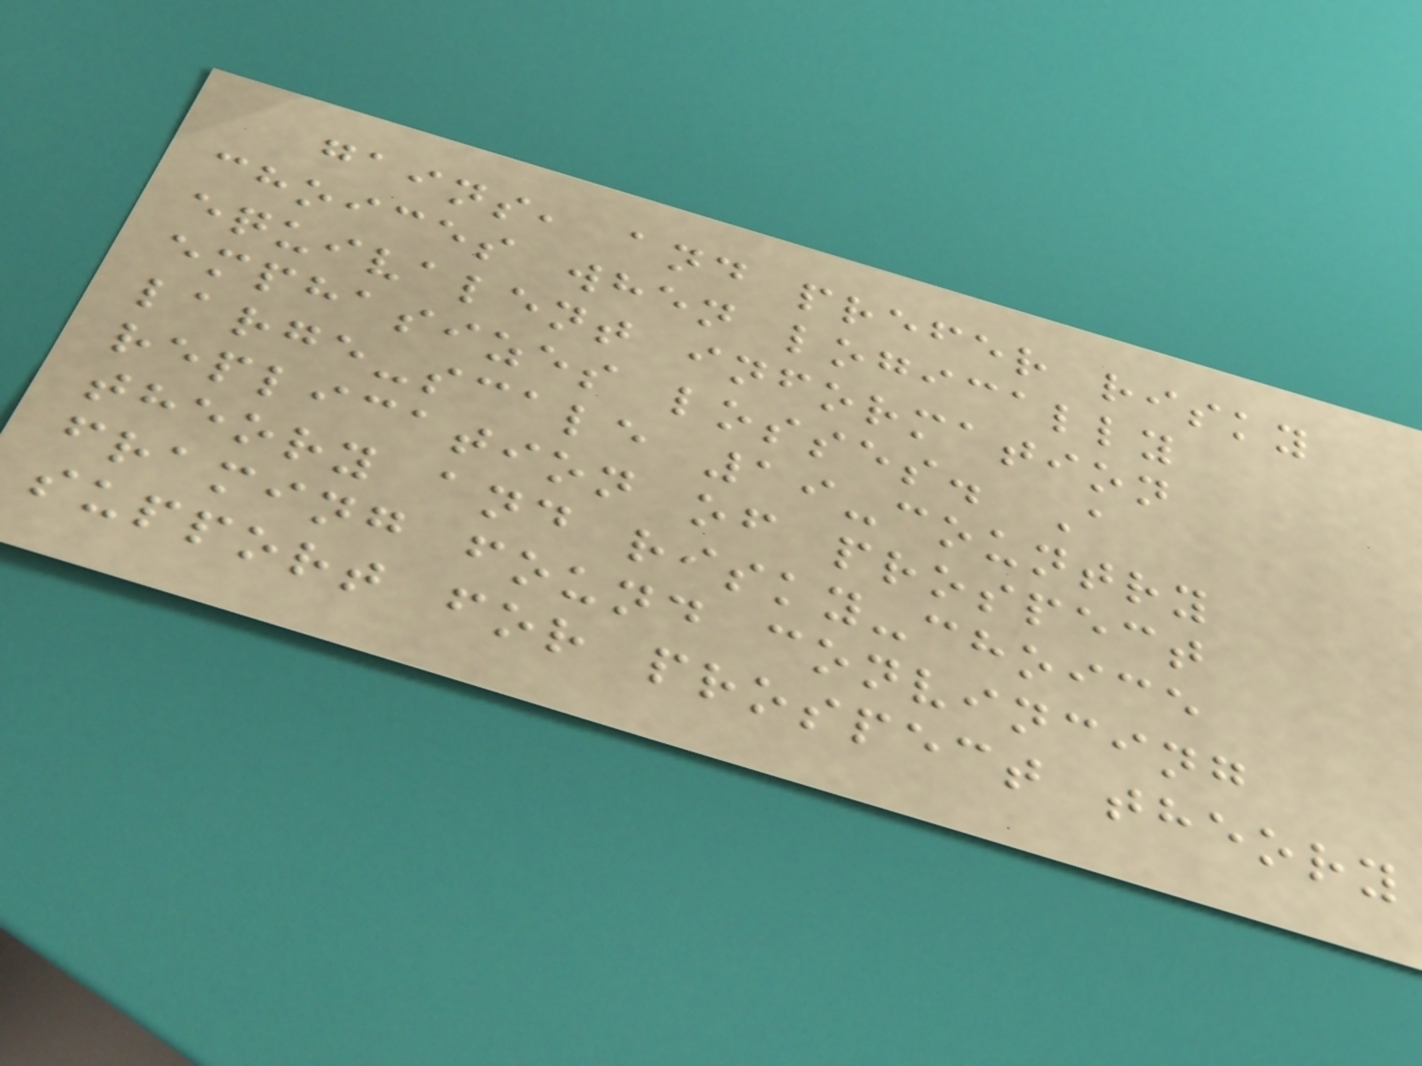gains, and prefer risky
choices when logically
equivalent information
emphasizes losses. A
large-scale 19-country
replication of prospect
theory and risky-choice
framing found convincing
support for prospect theory
